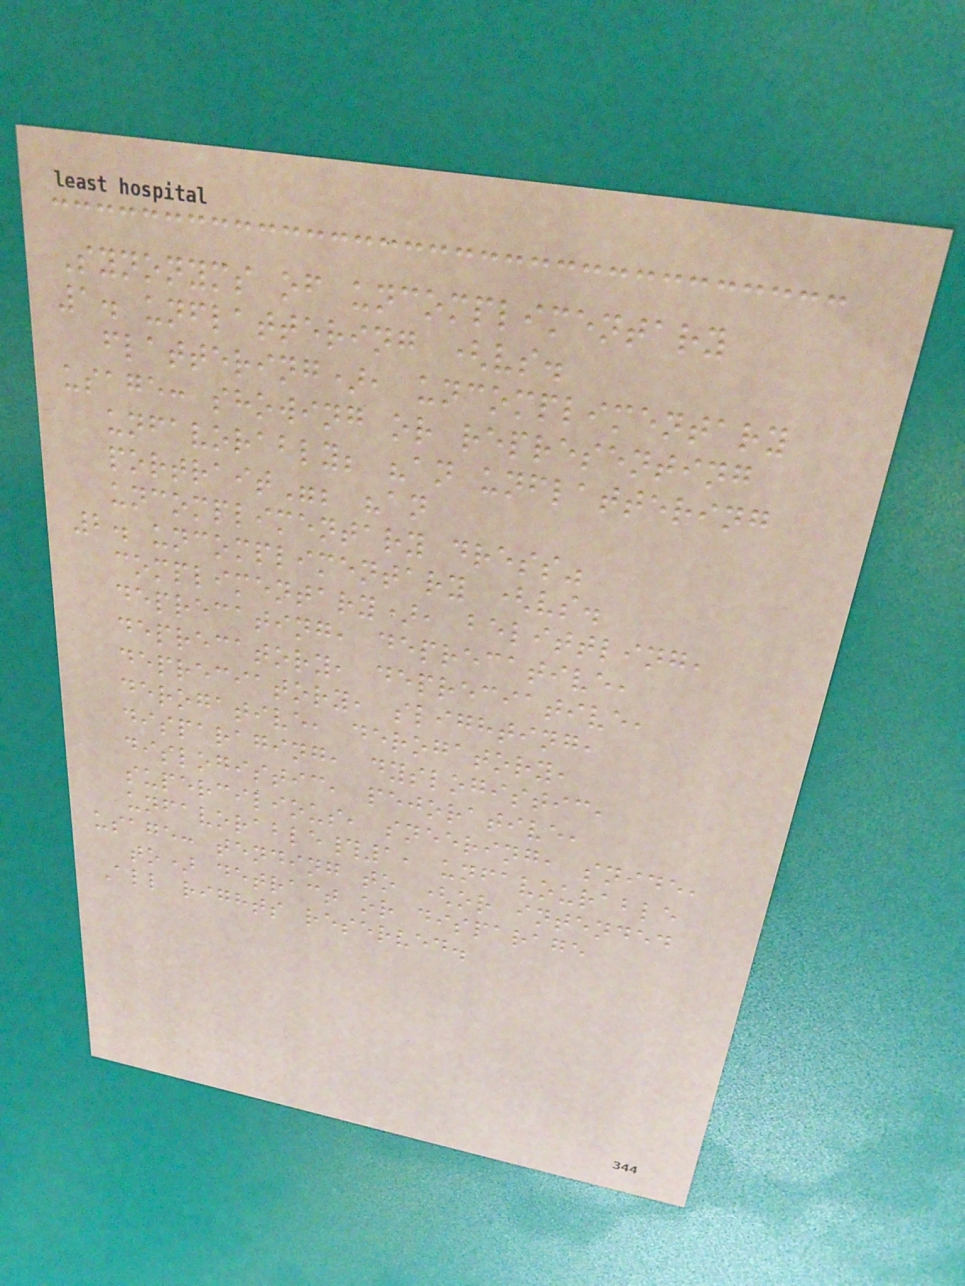Synonyms of uncomplimentary
1. unflattering (vs.
flattering), uncomplimentary
usage: showing or representing
unfavorably; "an unflattering
portrait"; "an
uncomplimentary dress"
2. uncomplimentary (vs.
complimentary), belittling,
deprecating, deprecative,
deprecatory, depreciative,
depreciatory, slighting,
derogative, derogatory,
disparaging, dyslogistic,
dislogistic, pejorative,
supercilious, sneering, snide,
unfavorable#1, unfavourable
usage: tending to (or intended
to) detract or disparage
All rights reserved.
